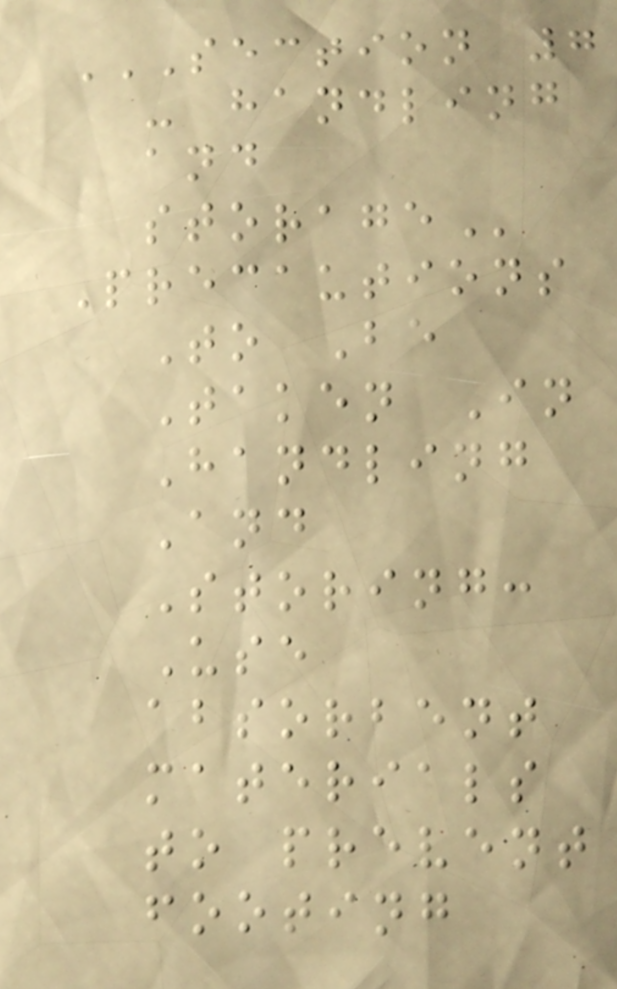SECTION 7
- HANDLING
AND
STORAGE
Precautions
To Be
Taken In
Handling
And
Storing:
Use
absorbent
materials
to prevent
footing
